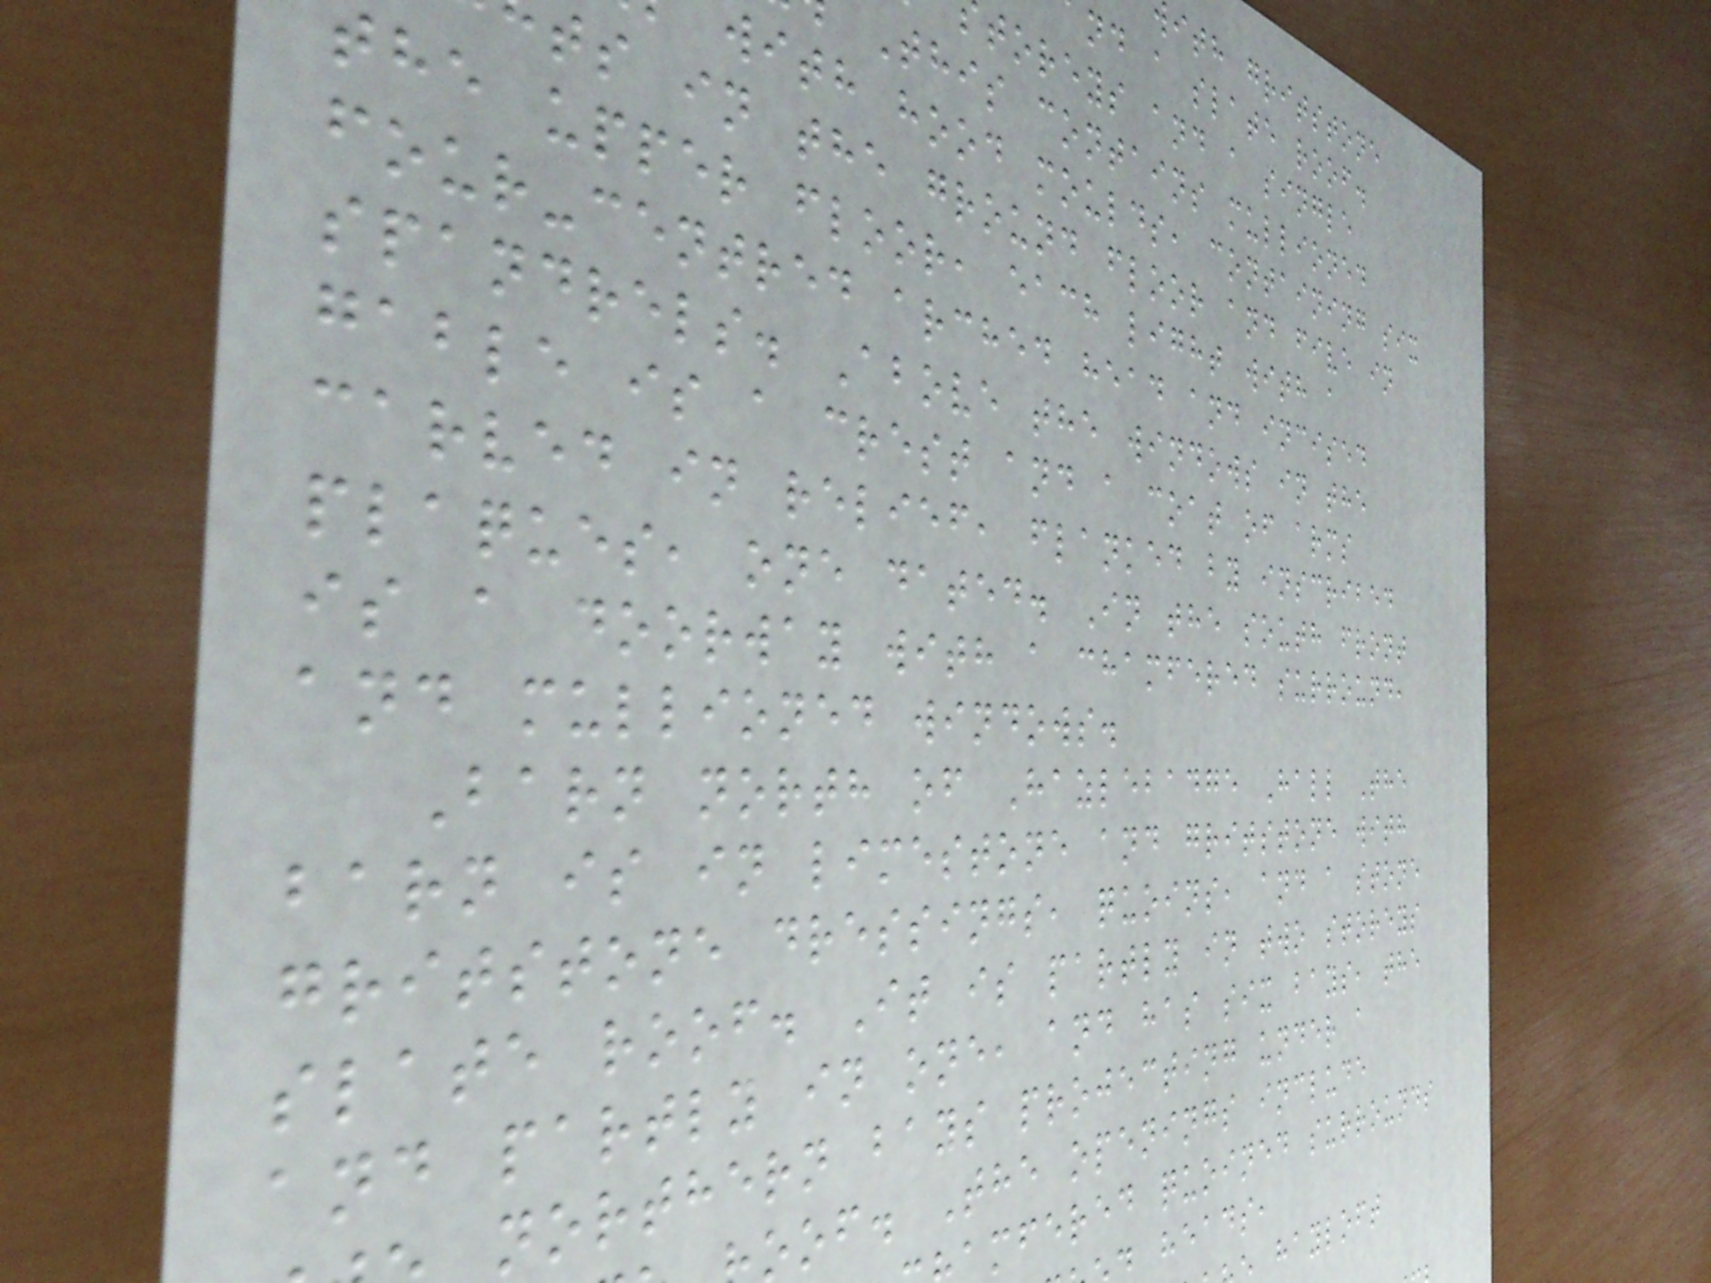ith gritstone
nd a slate roof.
toreys and a single
This contains mullioned
with hood moulds, containing six
ts in the ground floor and five in
the upper floor, each light with a
four-centred arched head and incised
spandrels. Above the windows in the
gable is a crest and a coat of arms
carved in relief, flanked by inscribed
plaques, one dated. In the south front
is a doorway with a chamfered surround,
and mullioned windows.
Barn north of Hazlebadge Hall The
barn is in limestone and gritstone with
gritstone dressings, quoins, and a stone
slate roof. It is partly in two storeys
and partly in one, and has six bays, the
northern bays projecting under a
oof. The openings include
mfered quoined surrounds
